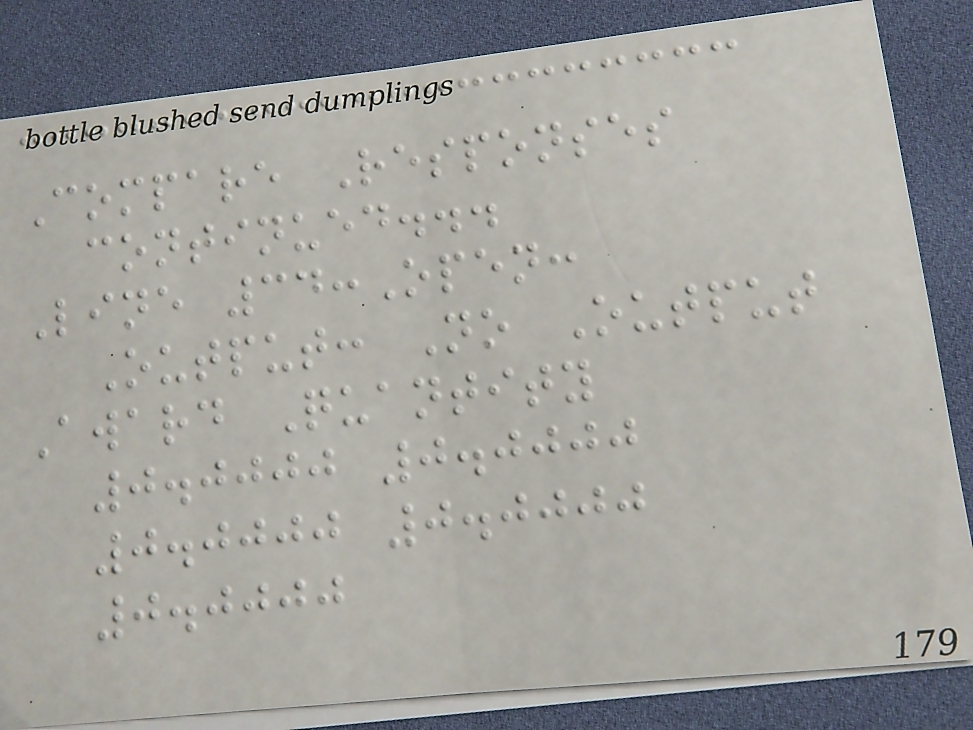Compare Responses
continued...
Line 34:Open:
Output: No Output
Award Quantity
0.0000 0.0000
0.0000 0.0000
0.0000
